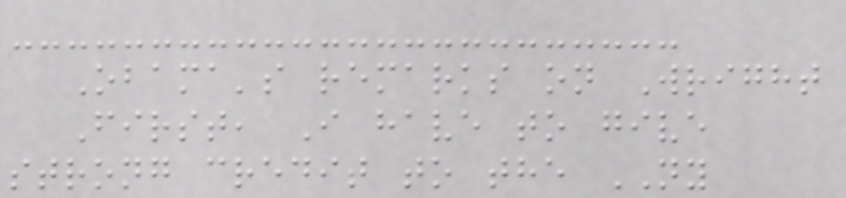Obama's remarks on Wright
First, I have to give
strong credit to the NY
